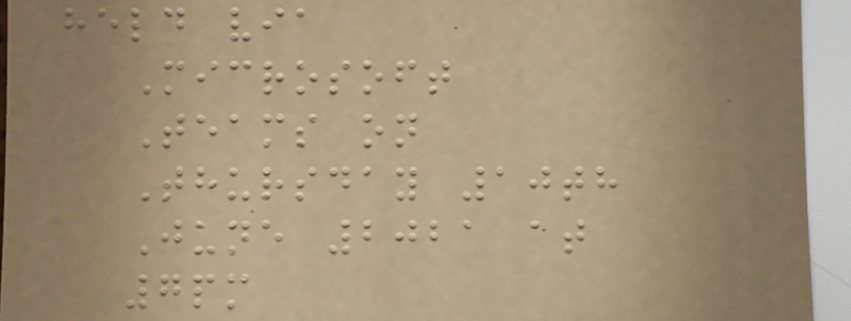held via
Microsoft
Teams on
Thursday 10th
June 2021 at
7pm
